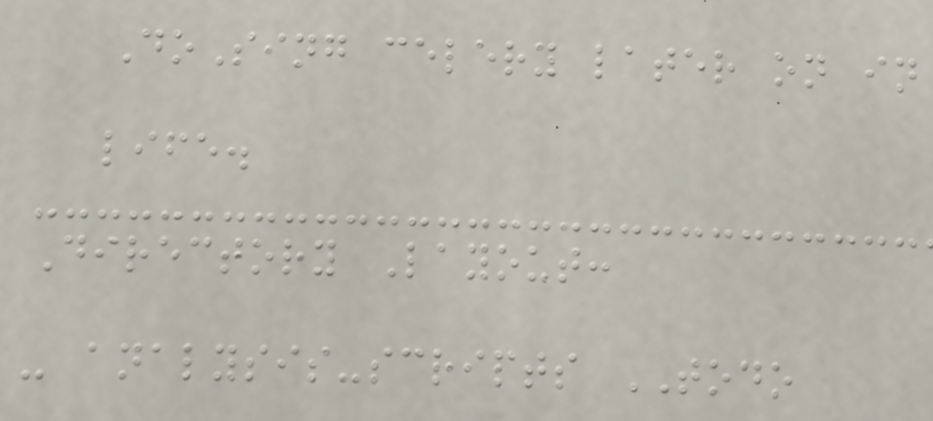DoSing celery later on in
life.
Directory Layout:
- analysis-scripts TODO
